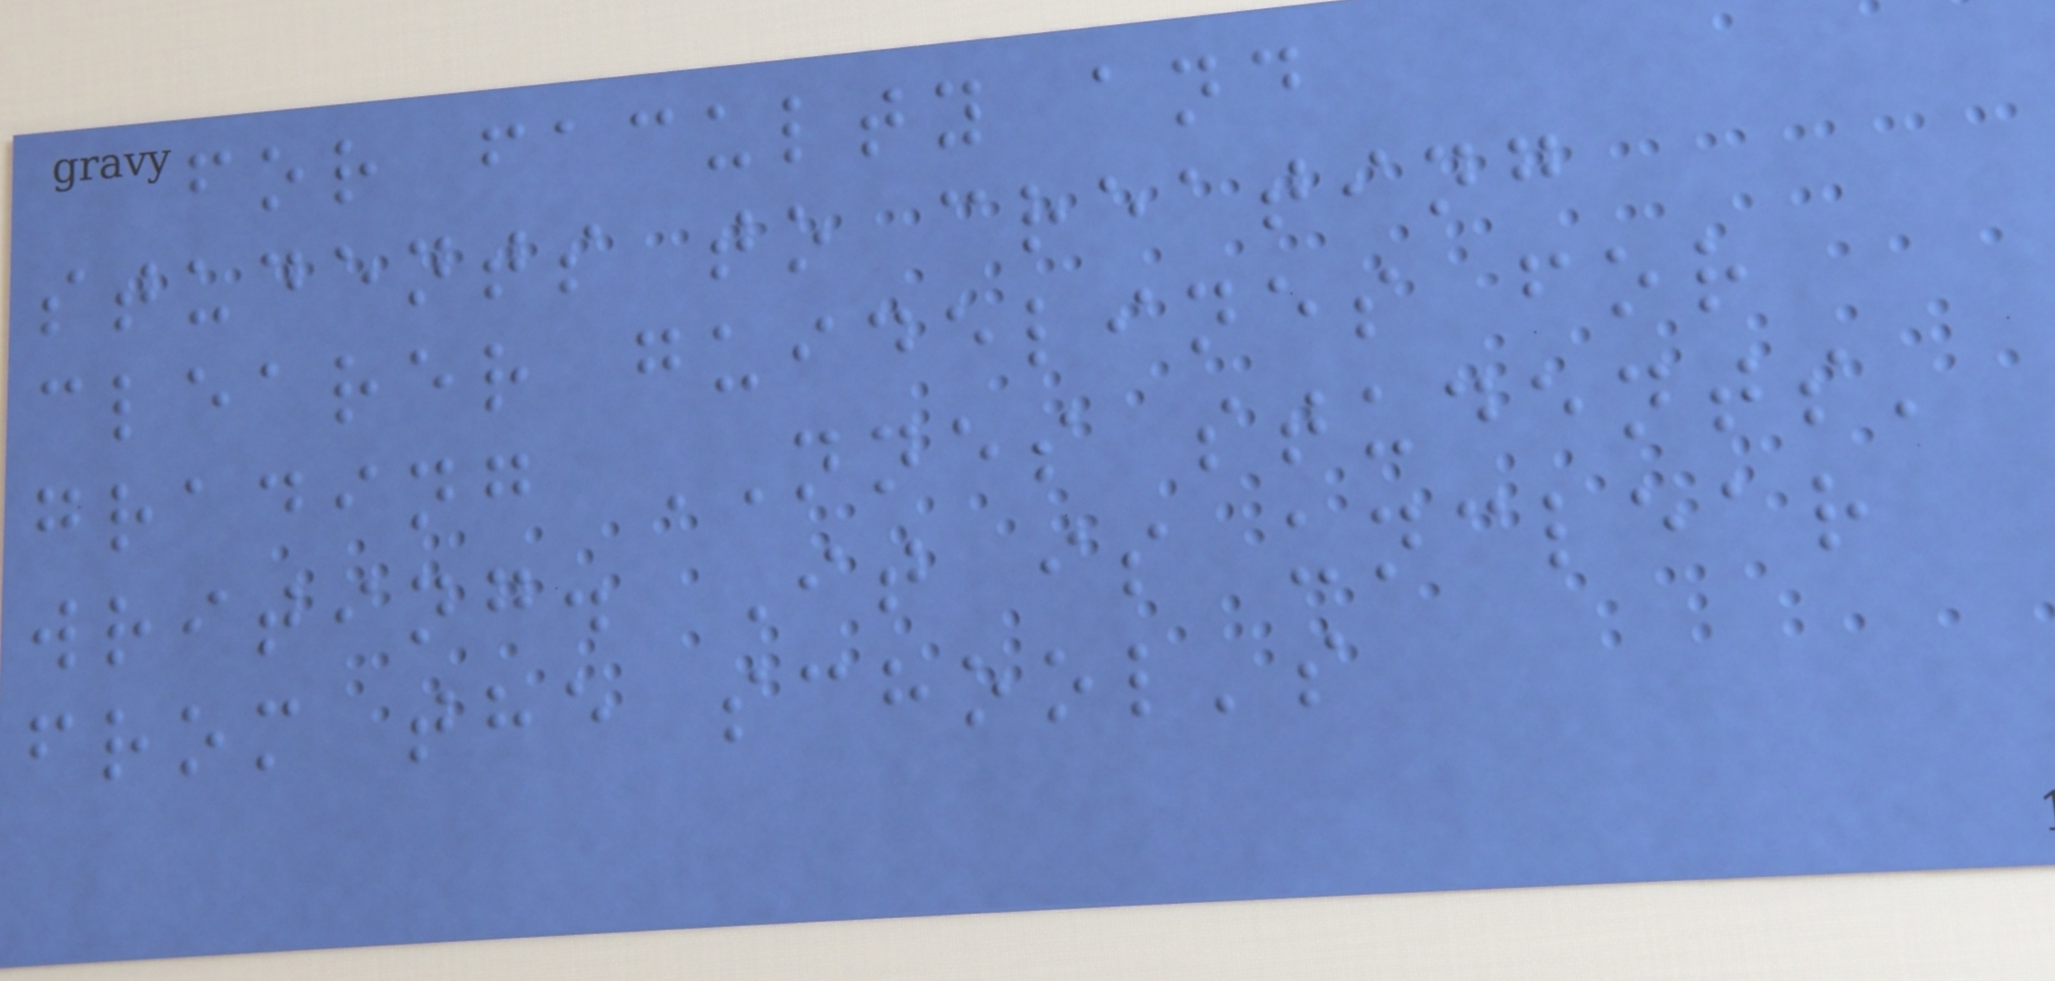for faculty and
students to creating
clearer guidelines for
grading NNES students'
writing. It is unclear
from the school's
